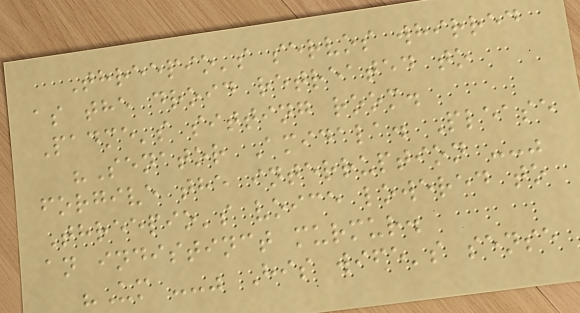Threepio's servos whirred
as the droid retreated to
Padme's sitting room.
"Senator Amidala. Please
forgive the interruption --"
Threepio's voice lowered to
an indistinct murmur.
"Um --" His wife's sense
